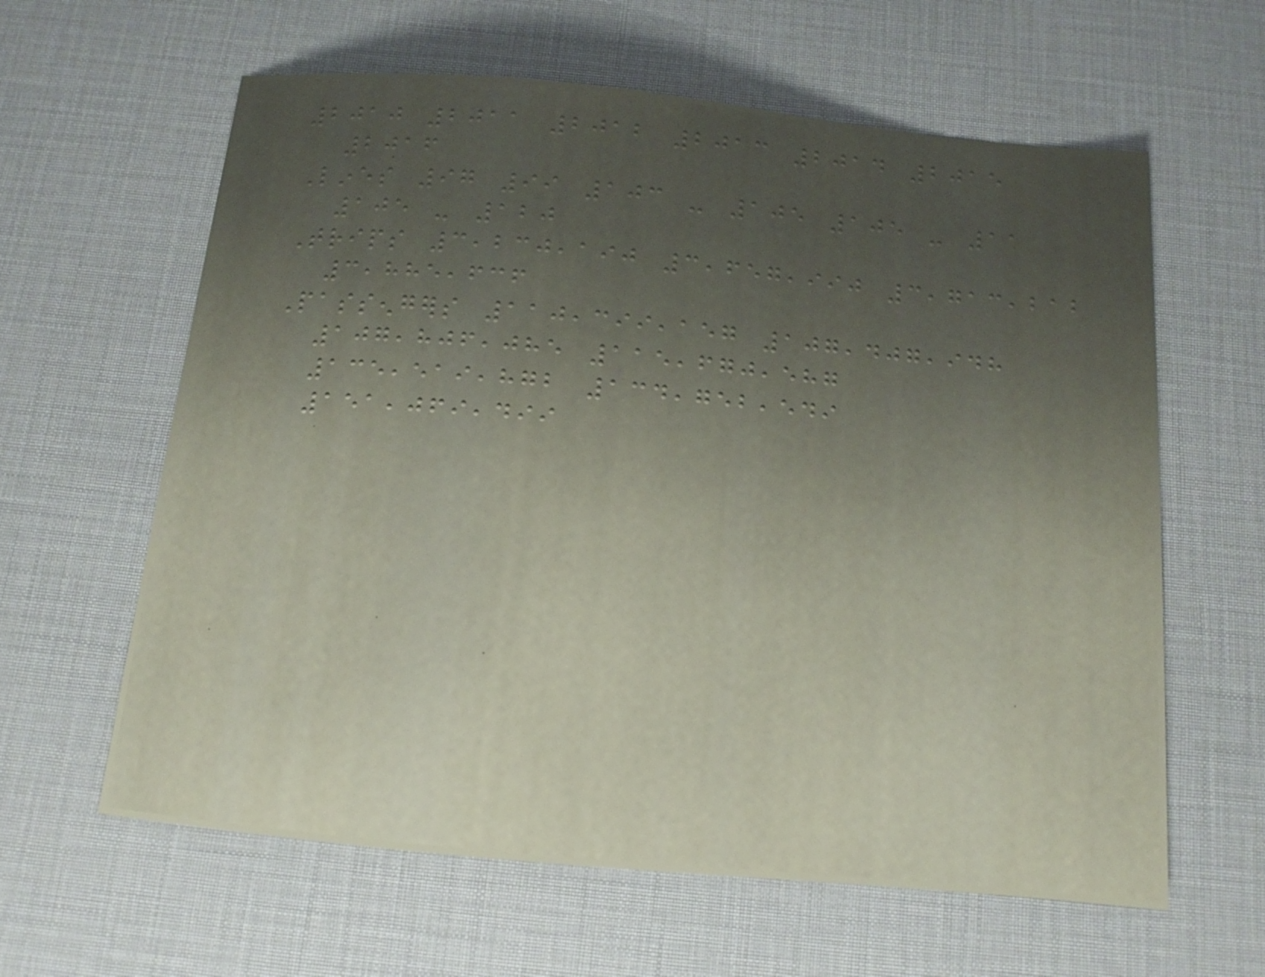2010 2011 2012 2013 2014 2015
2016
Lines 97 99 103 - 105 105 - 11
105 - 120
Trips 3,230,190 3,657,990 3,713,212
3,885,636
Passengers 110,399,157 107,407,948
107,806,085 115,670,587
135,519,872 134,752,549
151,069,499
